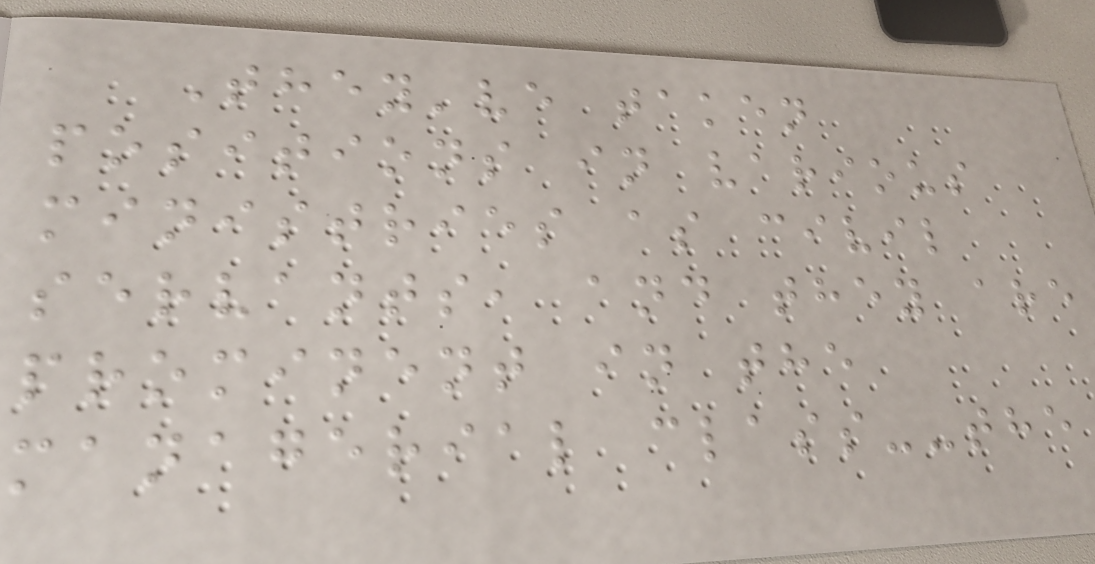They've taken
positions in various
ministries as civil
servants, and they are
prominent in the
managerial class--the
